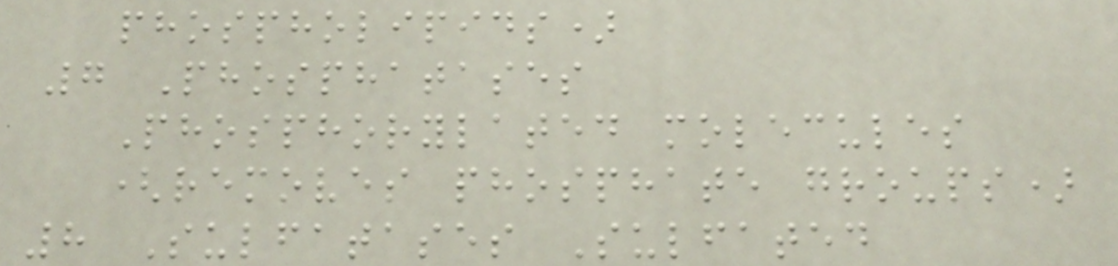phospholipids)
7 Phosphatases
Phosphorylated molecules
(removes phosphate groups)
8 Sulfatases Sulfated
